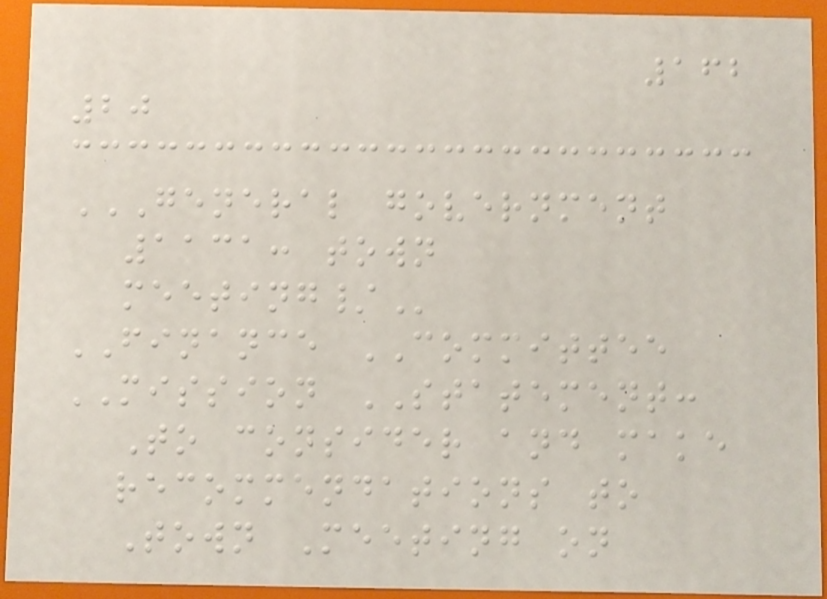162
20
GENERAL GOVERNMENT
1131: TOWN
MEETING/
FINANCE COMMITTEE
MISSION STATEMENT:
To consider and make
recommendations to
Town Meeting on
